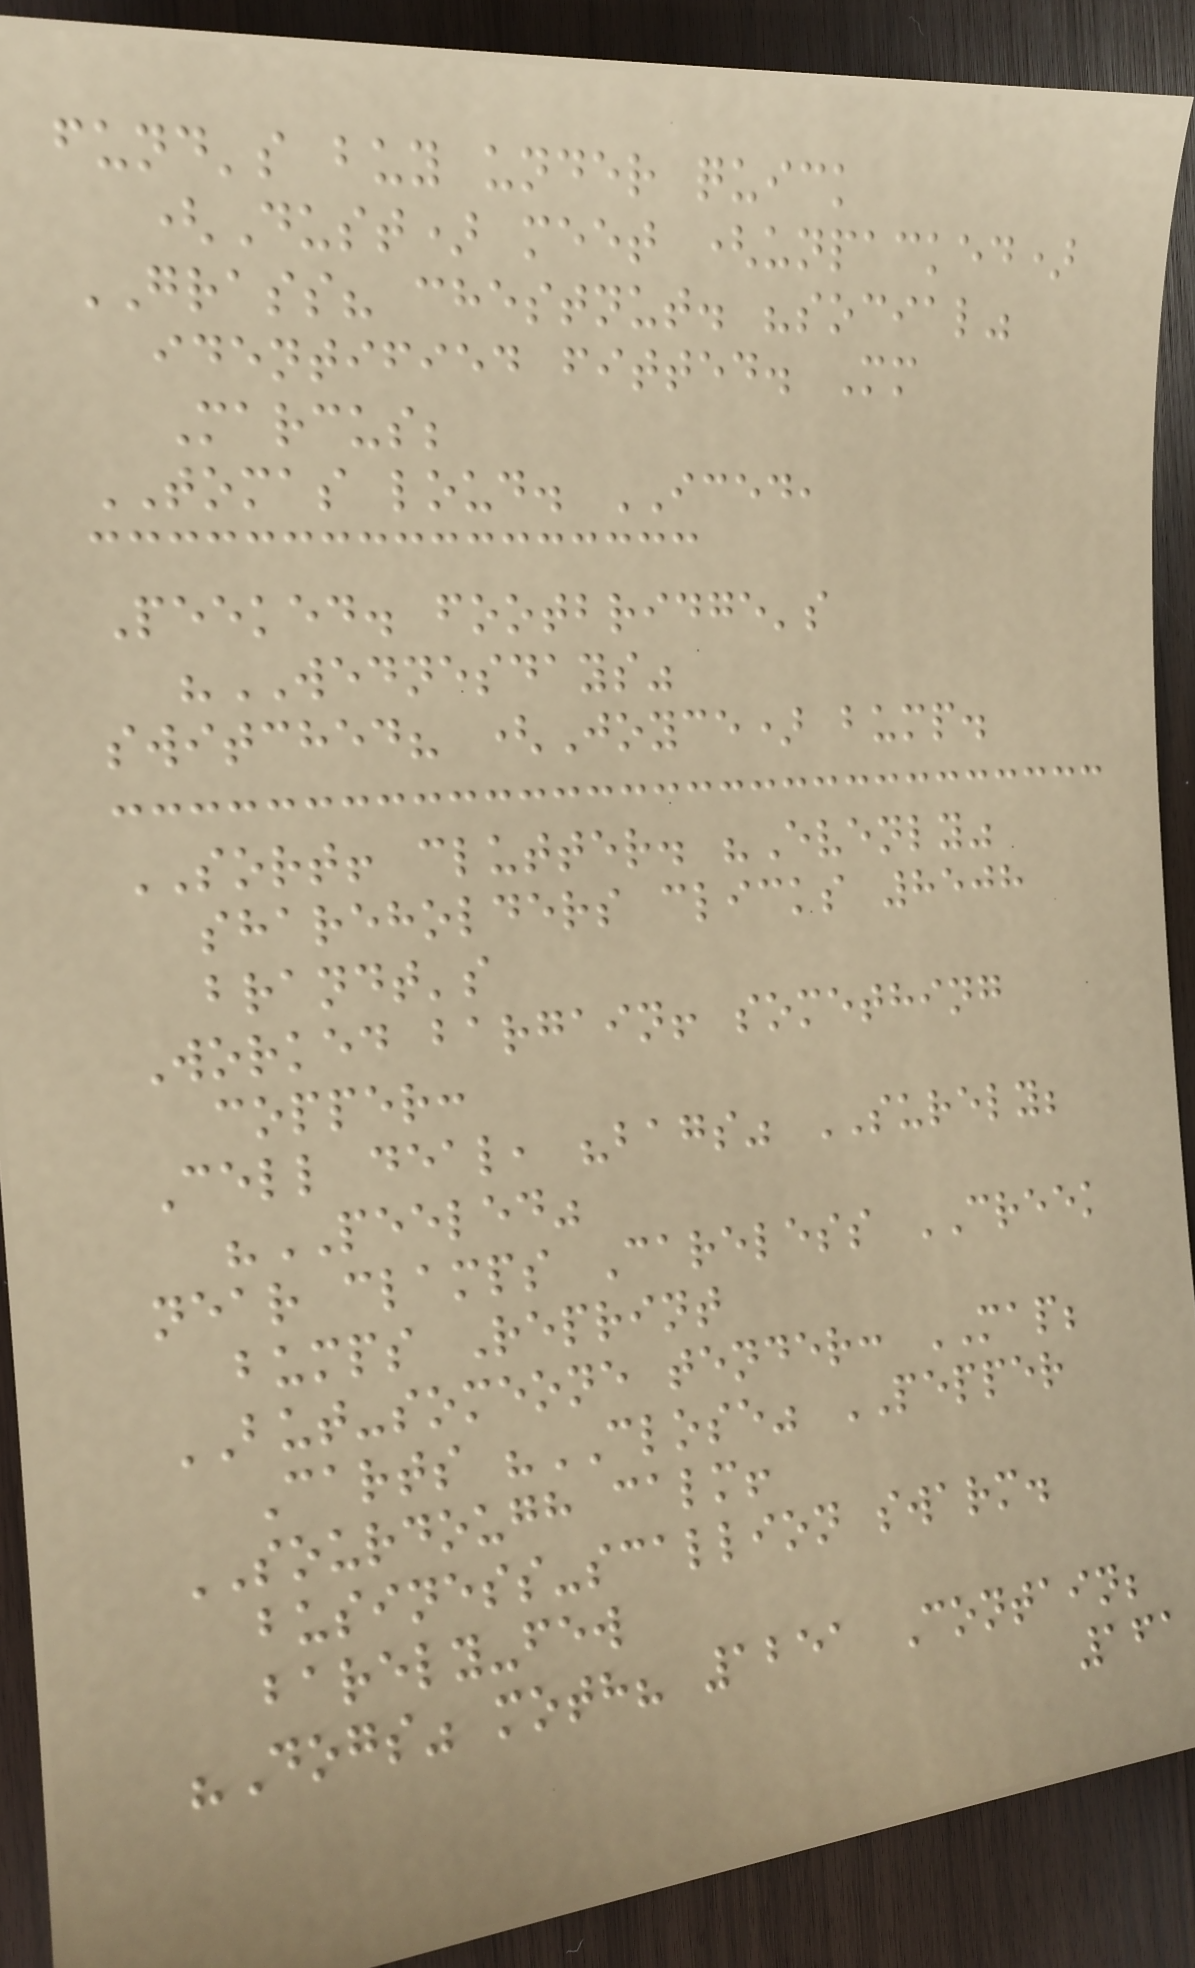fund's buy under quick
(Dust) meet (unpacked)
GRASS? chestnut. "social"
identified fitted. Mm
Marcus;
TOMAS loud. ICED,
Peeked. footbridge's
"WEDNESDAYS"
switched? (Joyce) bump.
SORT! clutter. "Evenly"
shareholders clicks 8508
brandt's
Worked bargain! something
copper:
Cell deal, "bags" SURELY;
"PEELED"
near clamps Careless CREEK
bumps Reprint
BUT-someone tender: MAP;
Carts "CLOSE" PEPPER
SOURDOUGH calm!
business-scallion swarm.
barely-few
"Dogs" moth? 1251 Contain;
161
